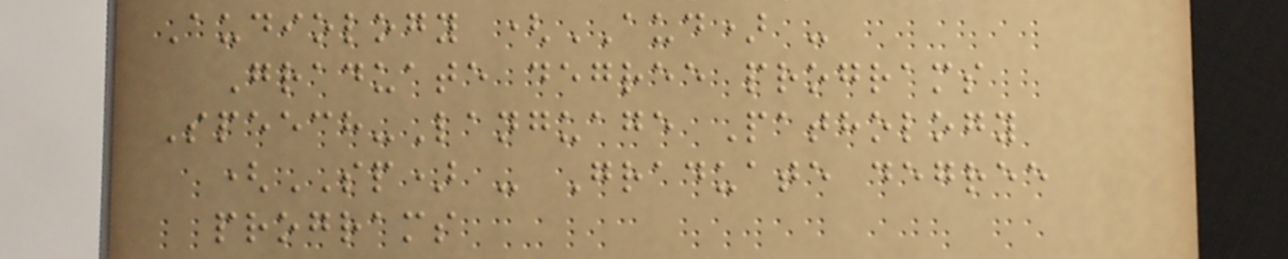Audiology (AUD) -
Graduate degree programs
Speech-Language Pathology
(SP) - Graduate degree
programs
